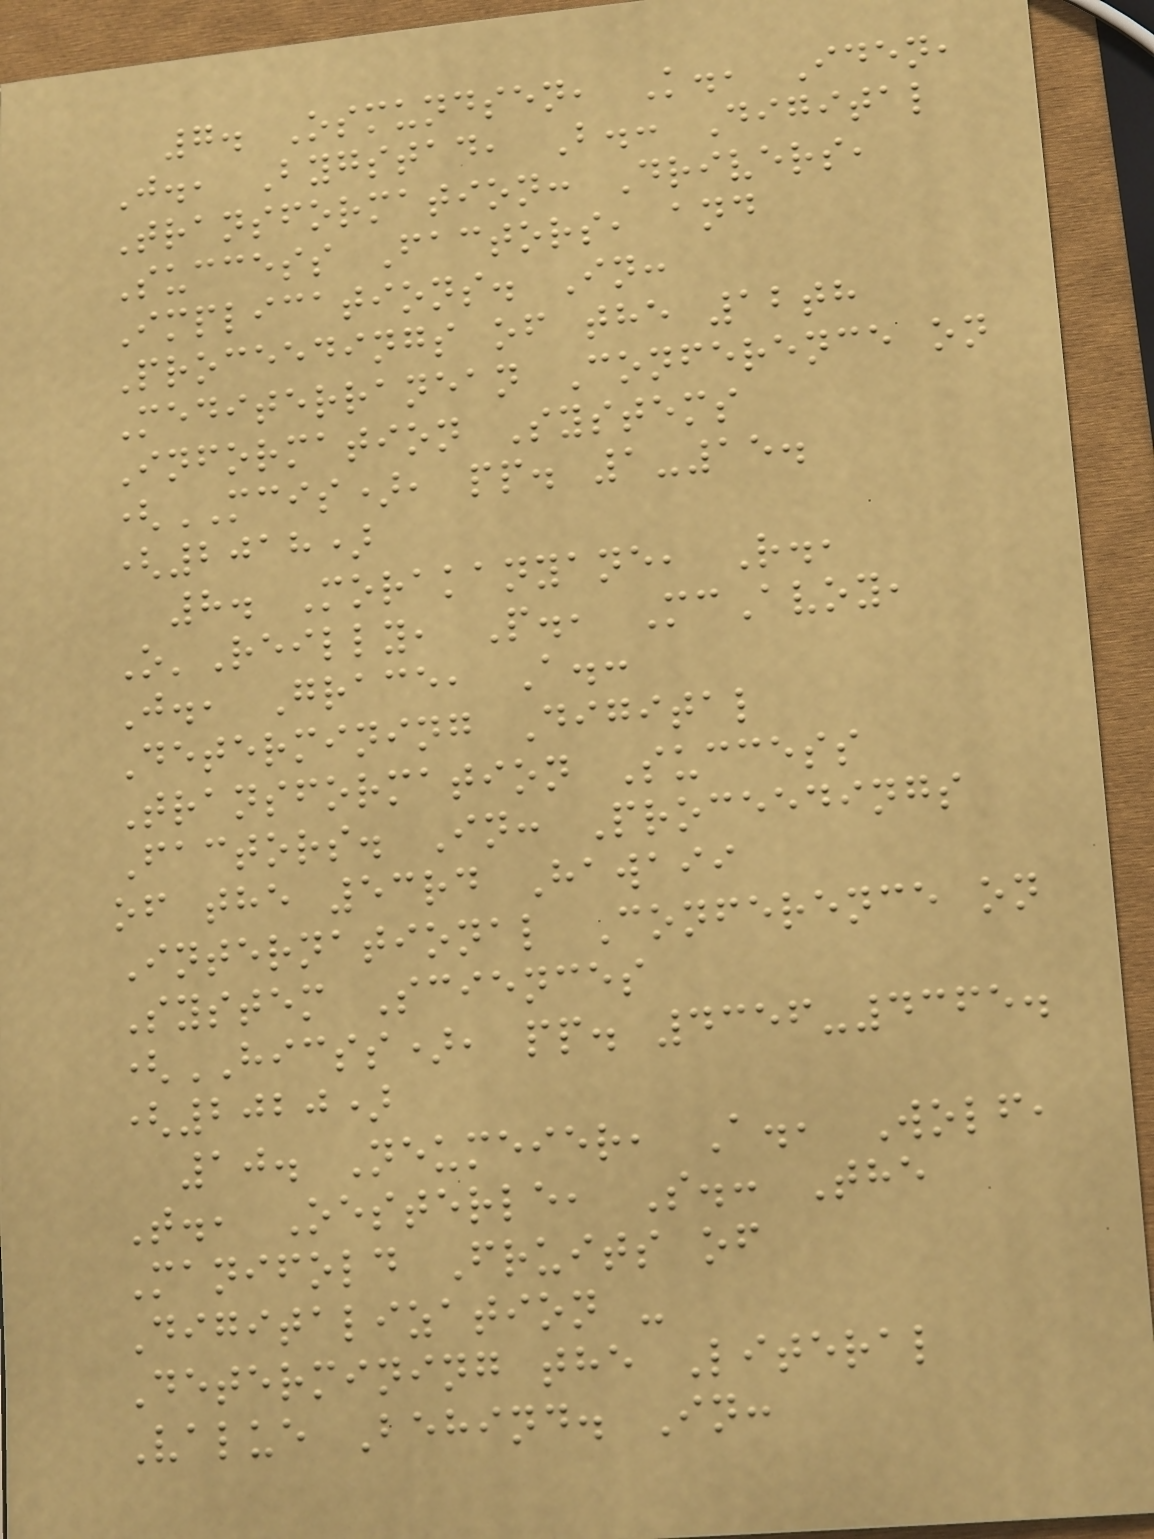7. Osmundsen, K., Iden,
J., Bygstad, B.: Digital
Transformation: Drivers,
Success Factors, and
Implications. In:
Proceedings of the 12th
Mediterranean Conference on
Information Systems
(MCIS), pp. 1-15.
(2018)
8. Morakanyane, R.,
O'Reilly, P., McAvoy,
J., Grace, A.:
Determining Digital
Transformation Success
Factors. In: Proceedings
of the 53rd Hawaii
International Conference on
System Sciences
(HICSS), pp. 4356-4365.
(2020)
10. Neumeier, A., Wolf,
T., Oesterle, S.: The
Manifold Fruits of
Digitalization -
Determining the Literal
Value Behind. In:
